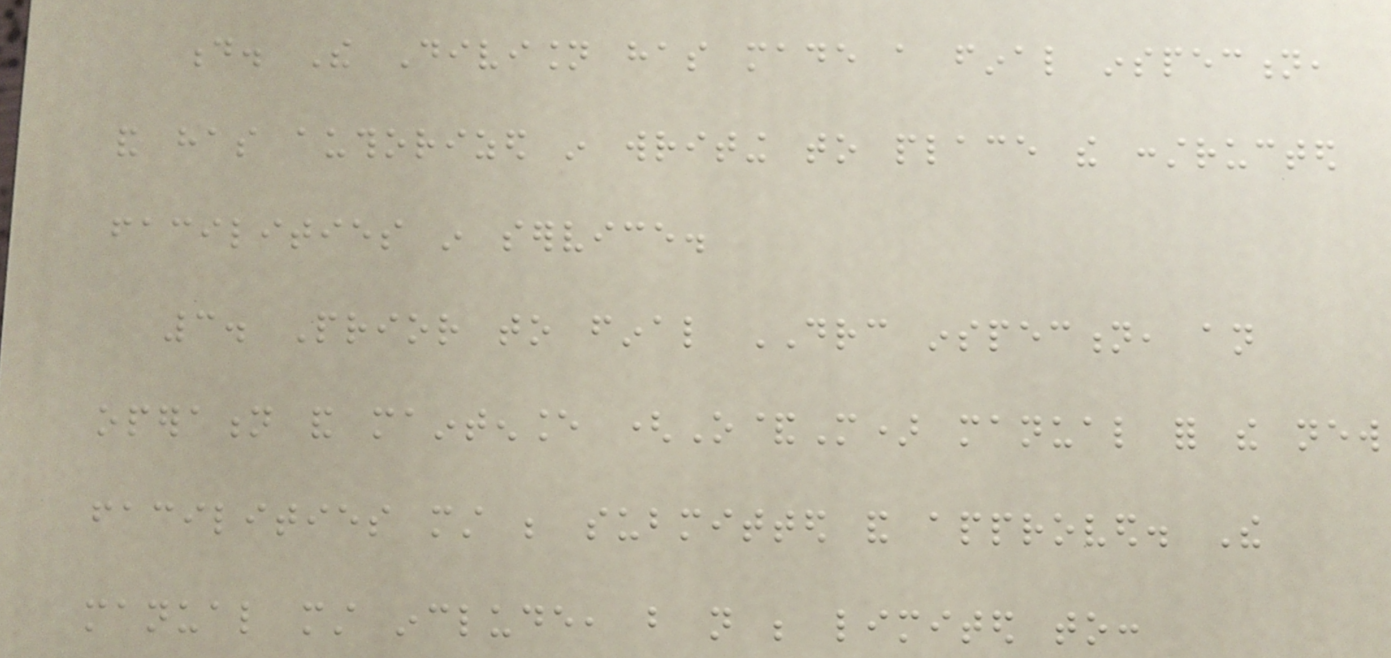d. The Division has made a final inspection,
and has authorized in writing to place the constructed
facilities in service.
3. Prior to final DRC inspection, an
operation and maintenance (O&M) manual for the new
facilities must be submitted and approved. The
manual must include, but not be limited to:
